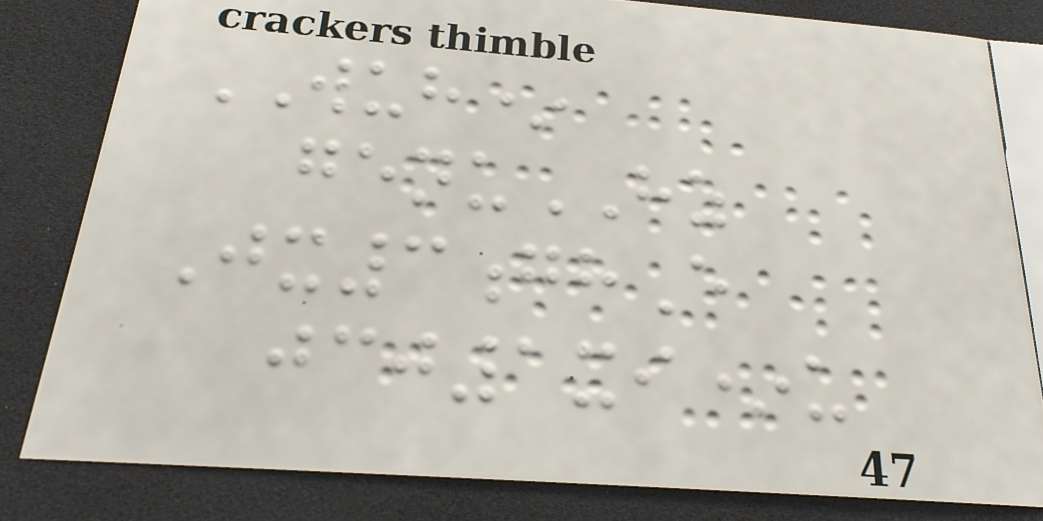WUH*
genuHZ
Jx3ghE
jcj1xi*u
